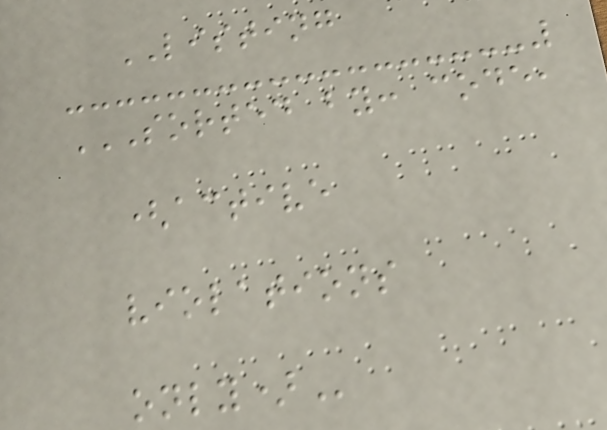LISTING
SORTED BY: CODE,
(ACTIVE
VIOLATIONS
ONLY)
